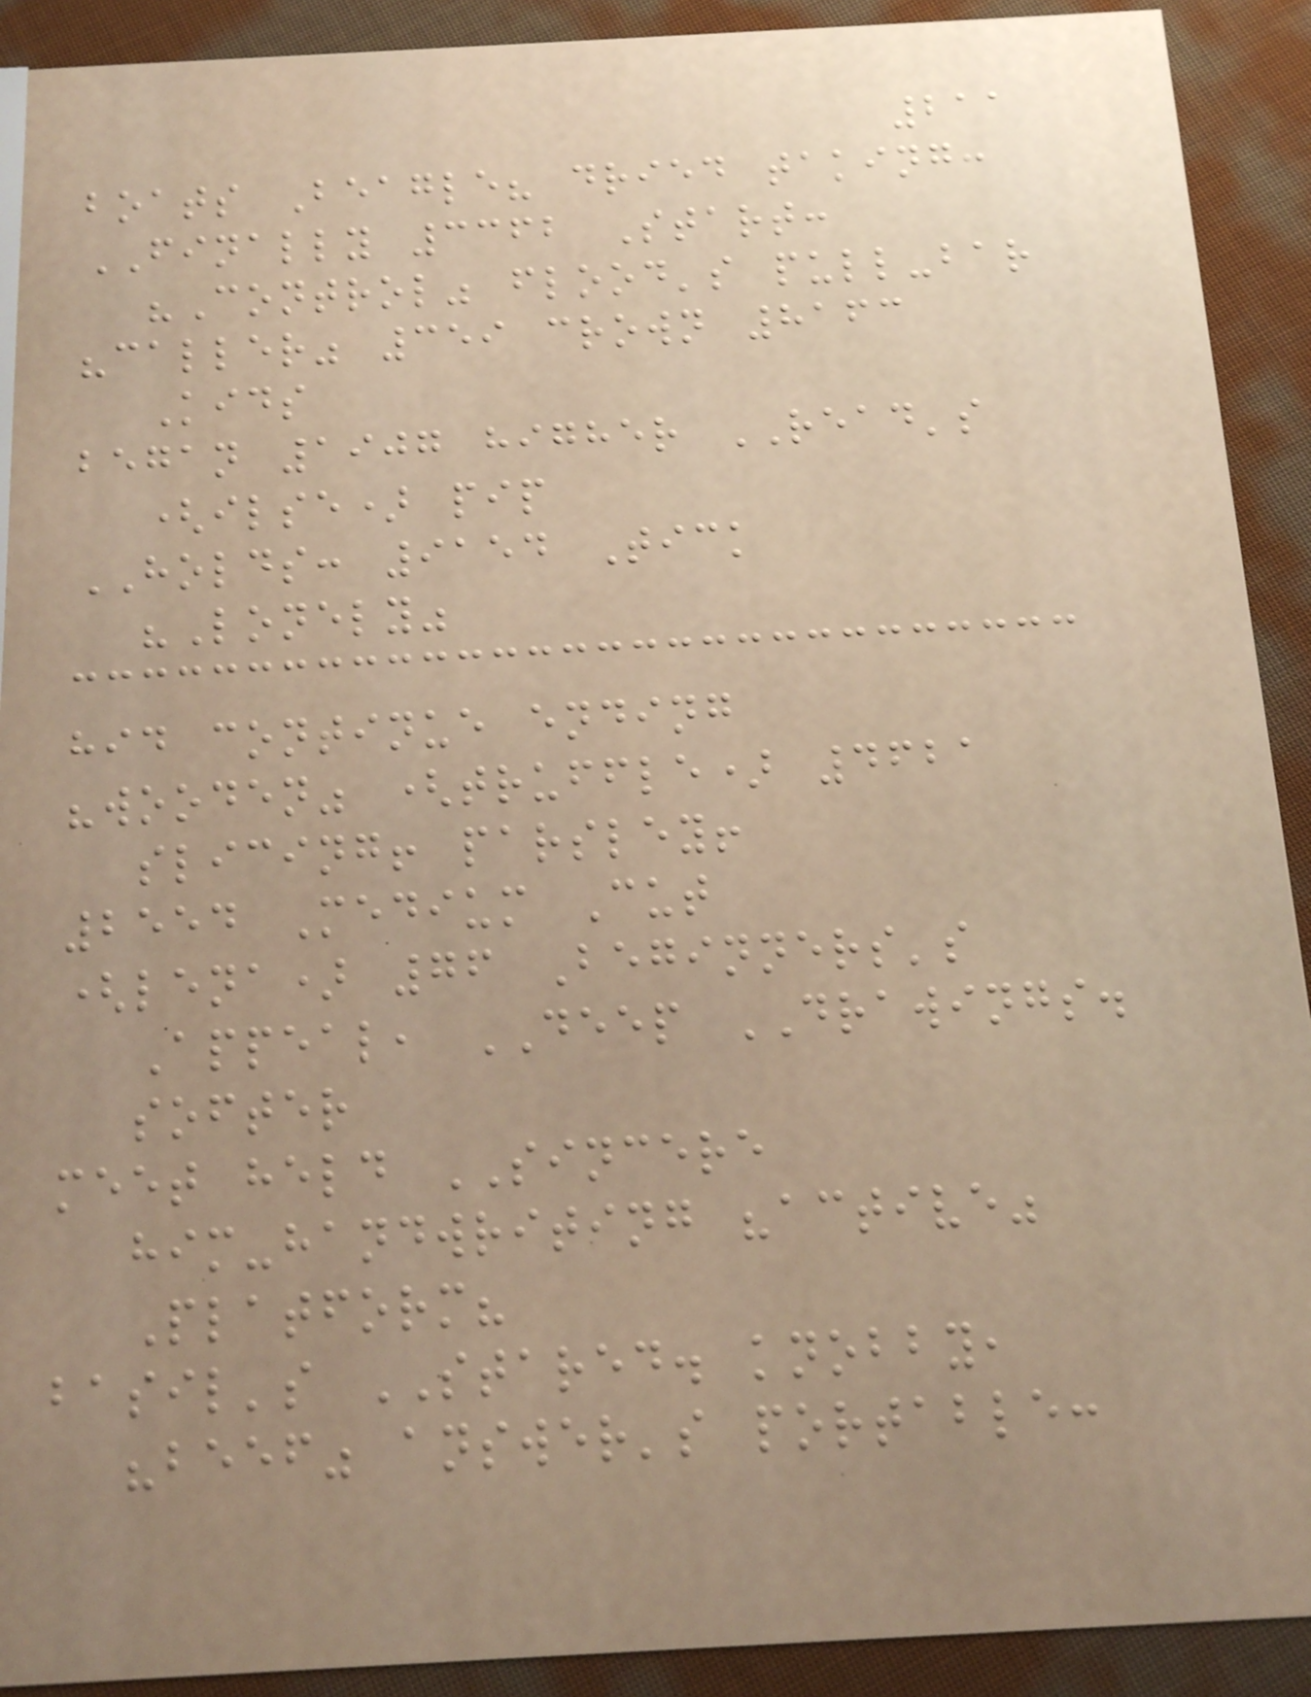211
boats Beagle? dried taking:
FINALLY 3362 Start:
"Control" flood's pull-bar
"caller" 359 crown 8163
Kids
began 1907 higher READ's
(ilse) pip
HOLDS: 9154 Tick
"Lonely"
hid continue ending
"wooden" (truffle) 4621
slicing! parsley!
2554 Medium Cut
(lena) 76 Beginners's
Appeal, DEEP DRAWINGS.
softer
meet held SINCERE
him-handwriting "active"
Platform?
basil's STARED. knobby,
"beef" answer's portable:
